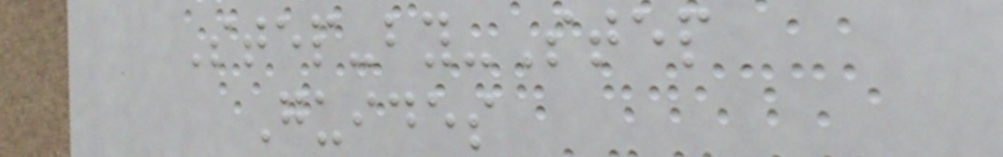Step-by-Step
Guides
